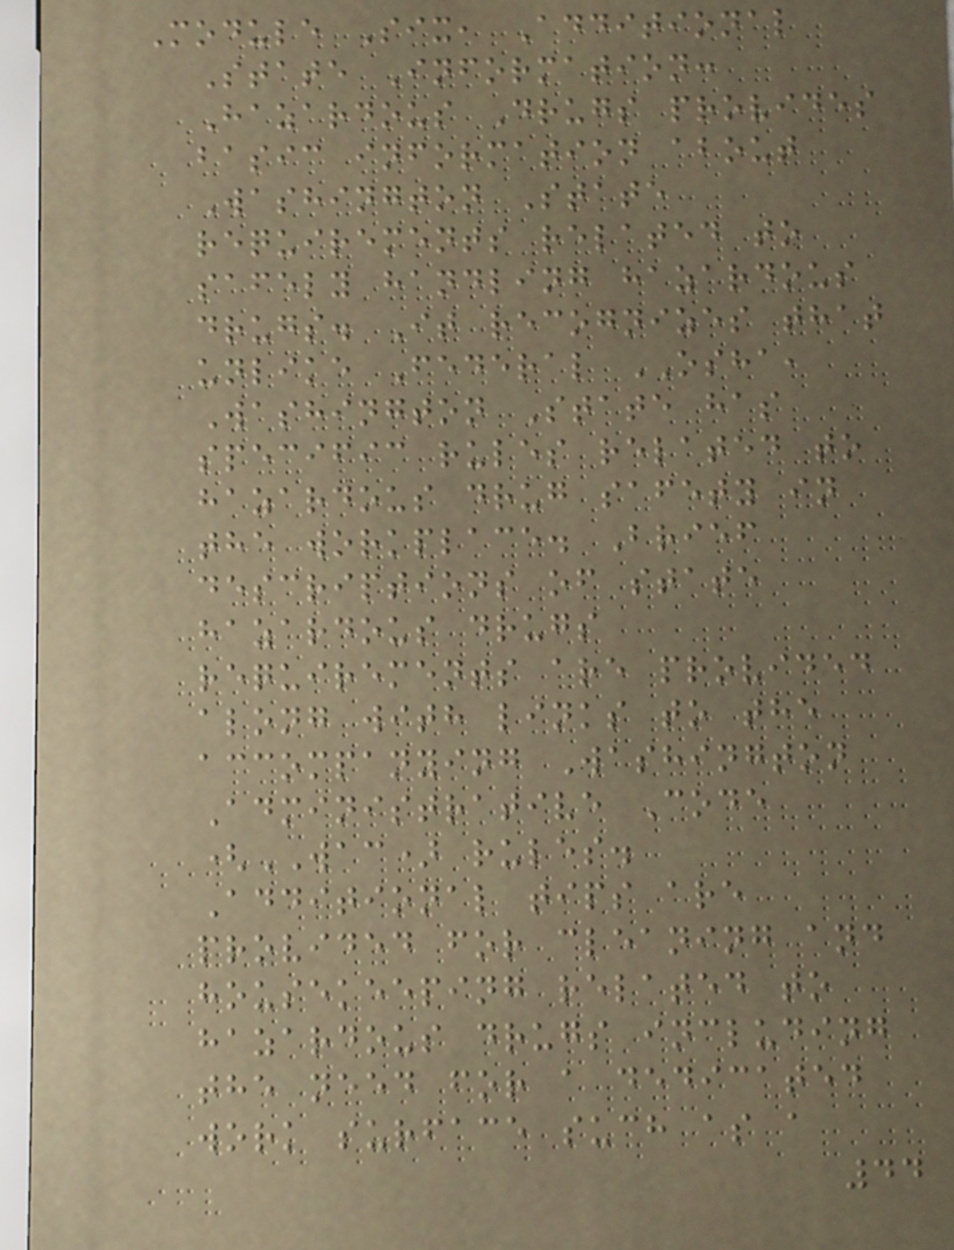Module Six, Additional
State Information:
Hazardous Drugs provides
basic information about
Washington State
requirements related to
safely handling hazardous
drugs. It recognizes that
unlike Federal OSHA,
Washington State has
specific rules related to
hazardous drug safety in
the workplace. Brief
descriptions of state
hazardous drugs
requirements are provided
along with links to the
accompanying Washington
Administrative Code
(WAC) rules.
Additional tips are
provided for cleaning and
housekeeping related to
hazardous drugs including
the need for a dedicated
work surface such as a
44
